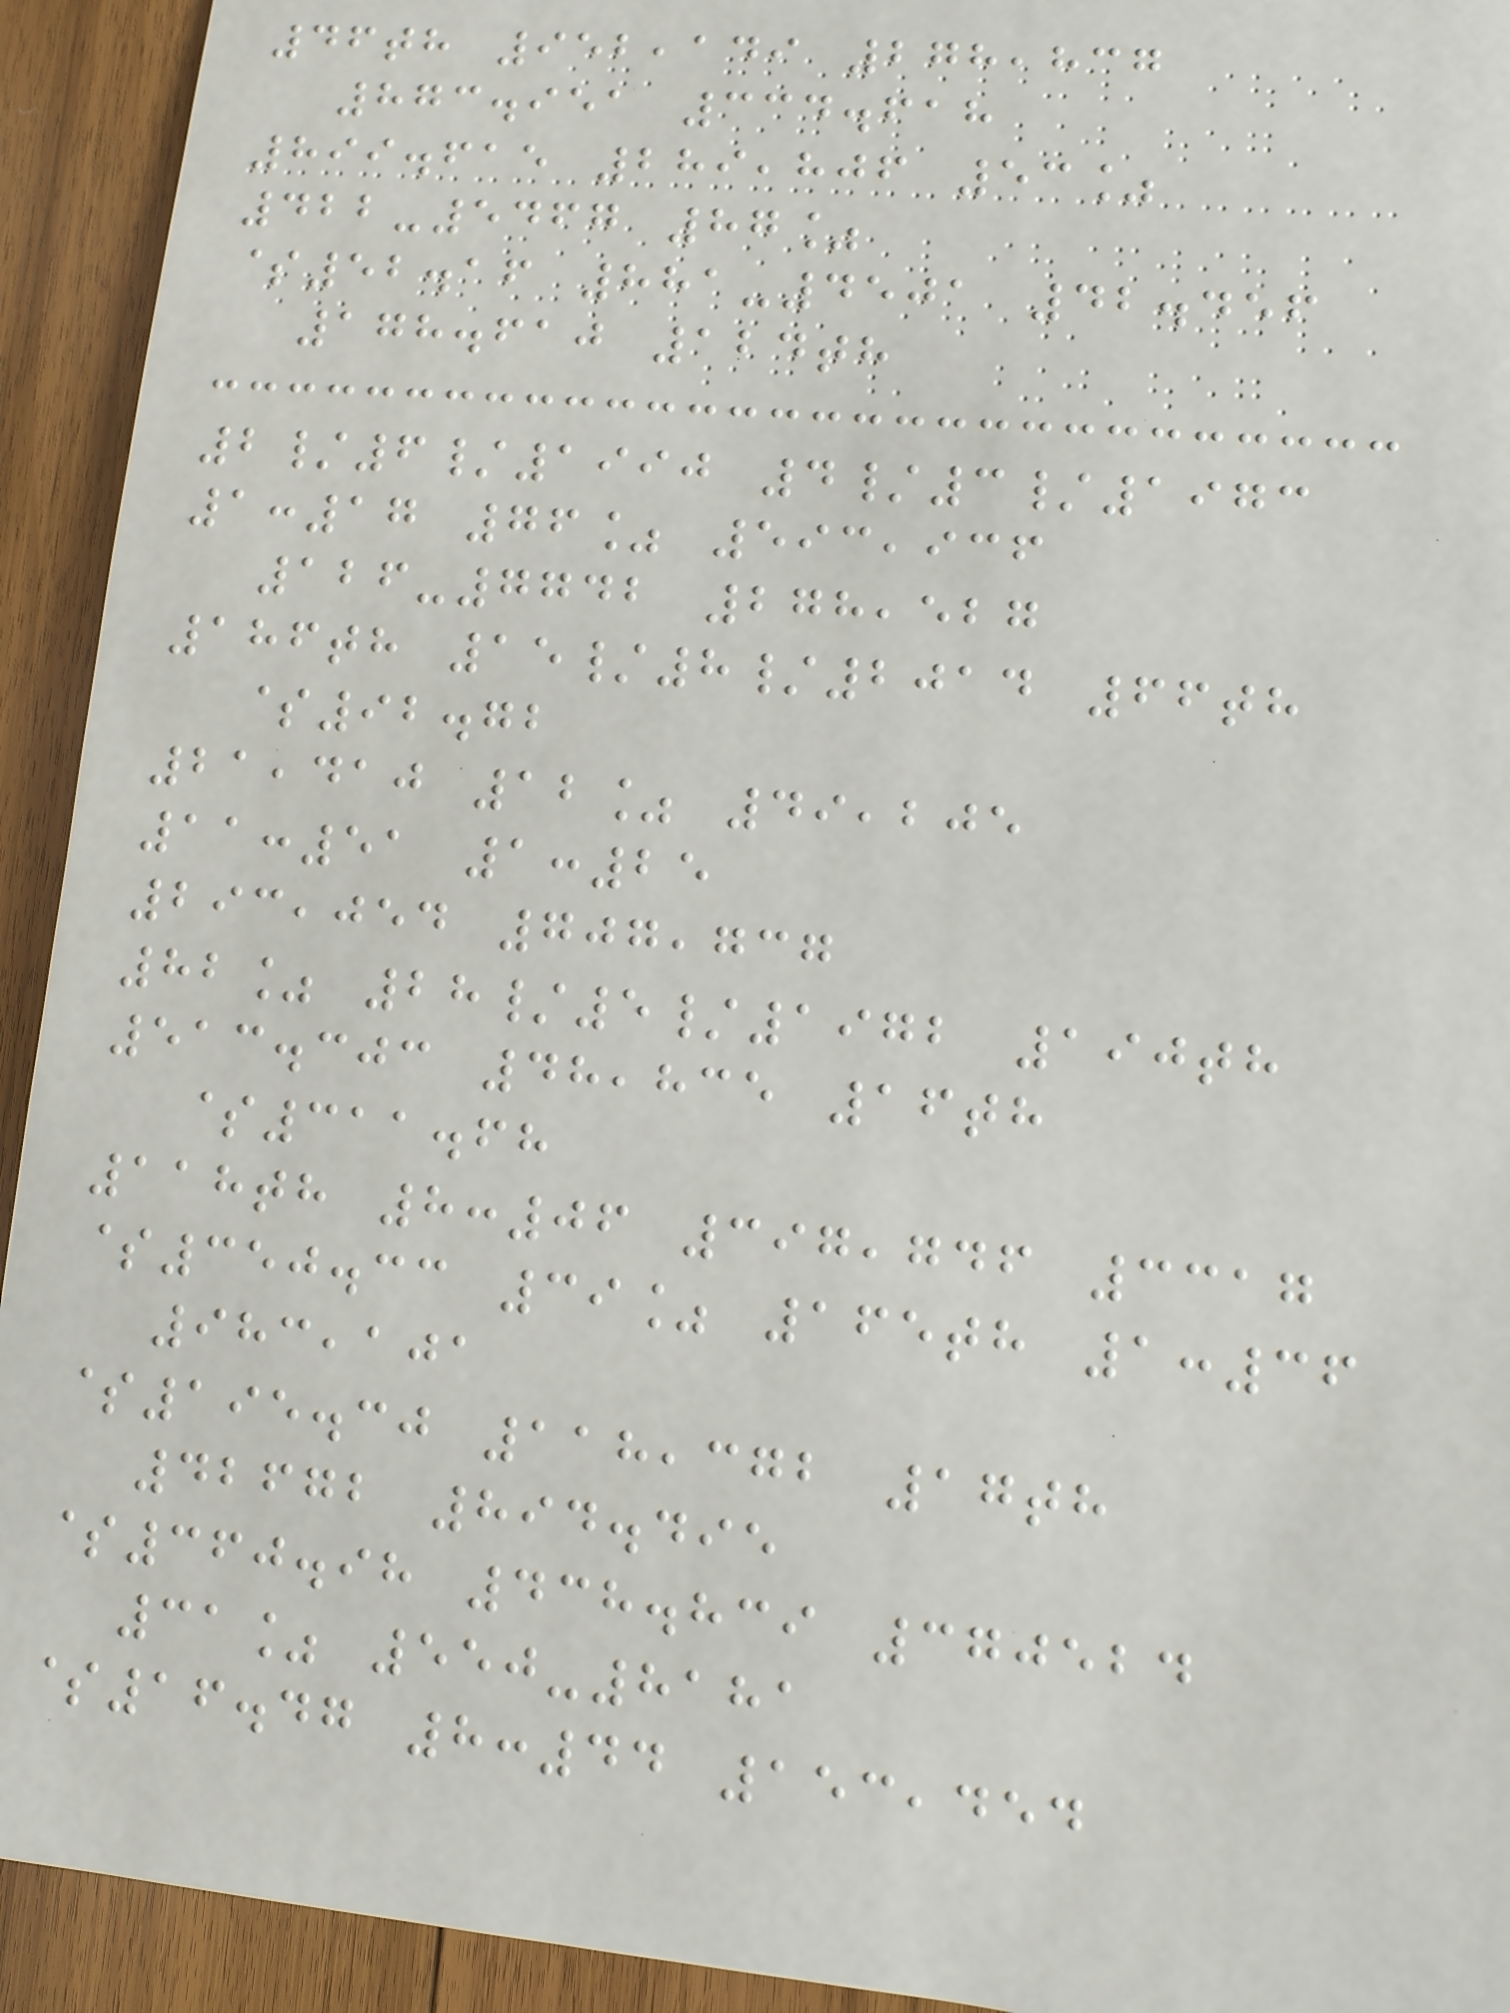46th 952,149 278,837
873.951 334.618
899.615 289,806 53%
422-5467 87%
$52.16 881-4501 42.456
178.610 124th
2/6/1990 4/3/1973
1:17 76% 593,936
126-7742 278,527
186th 15/8/2014 66th
$92.72
21,410 12% 49,205
11:51 1:25
293,054 707,737
82% 28/5/1972 190th
513.303 48,835 16th
$311.68
118th 8:06 397,746 3317
$350.33 39% 165th 1:36
983,101
$195.30 118,372 17th
42672 894.495
$360.98 438.839 370524
31% 550-8181
$16.47 8:44 153,454
